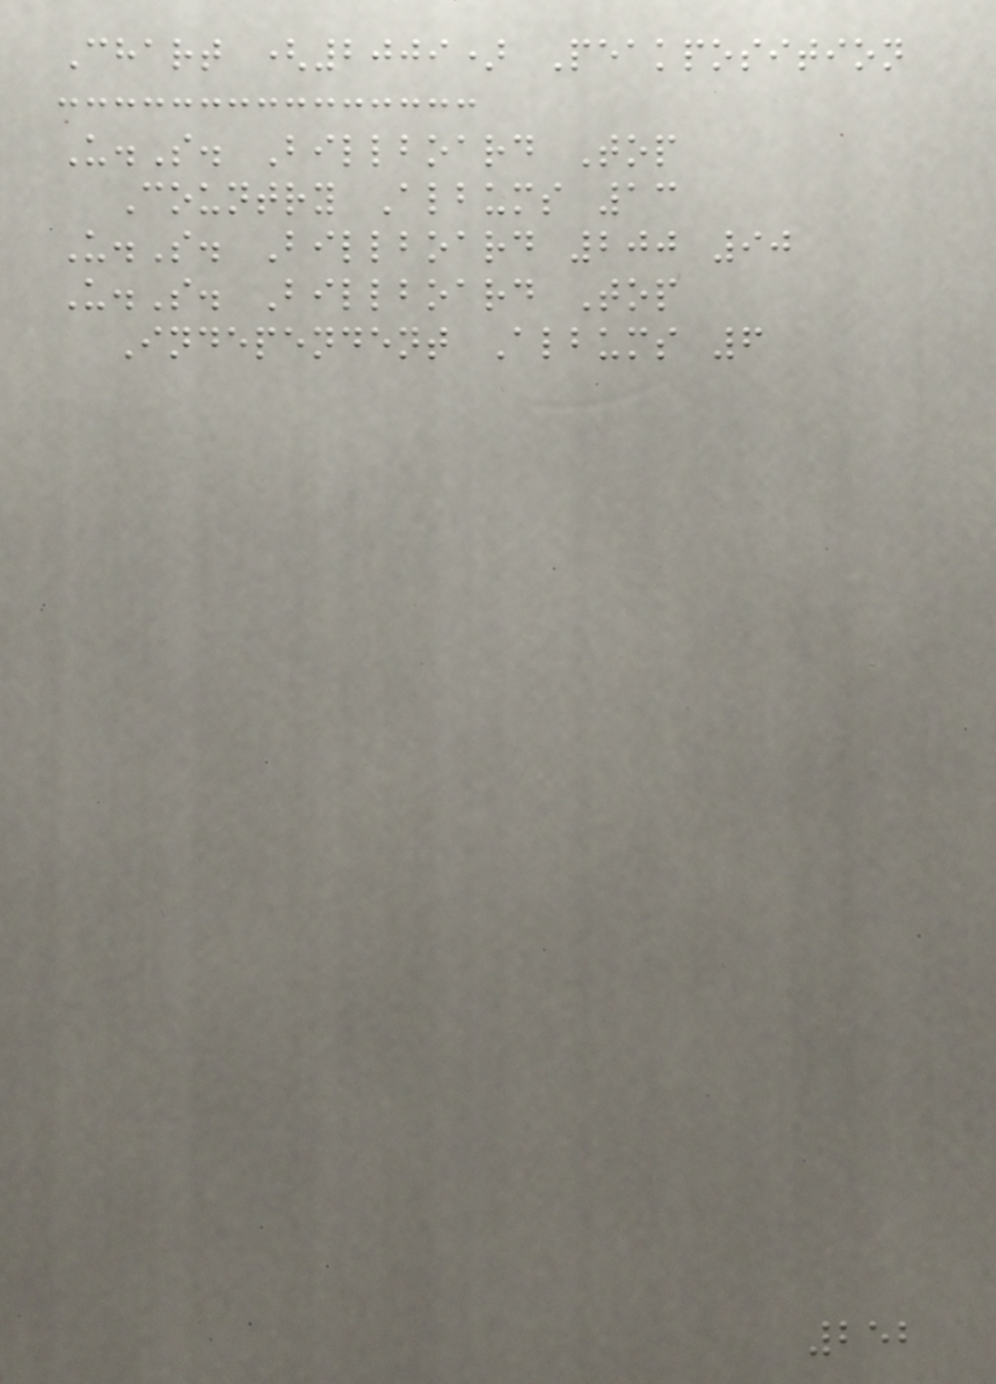Chart (2009) Peakposition
U.S. Billboard Top
Country Albums 13
U.S. Billboard 200 90
U.S. Billboard Top
Independent Albums 6
252
